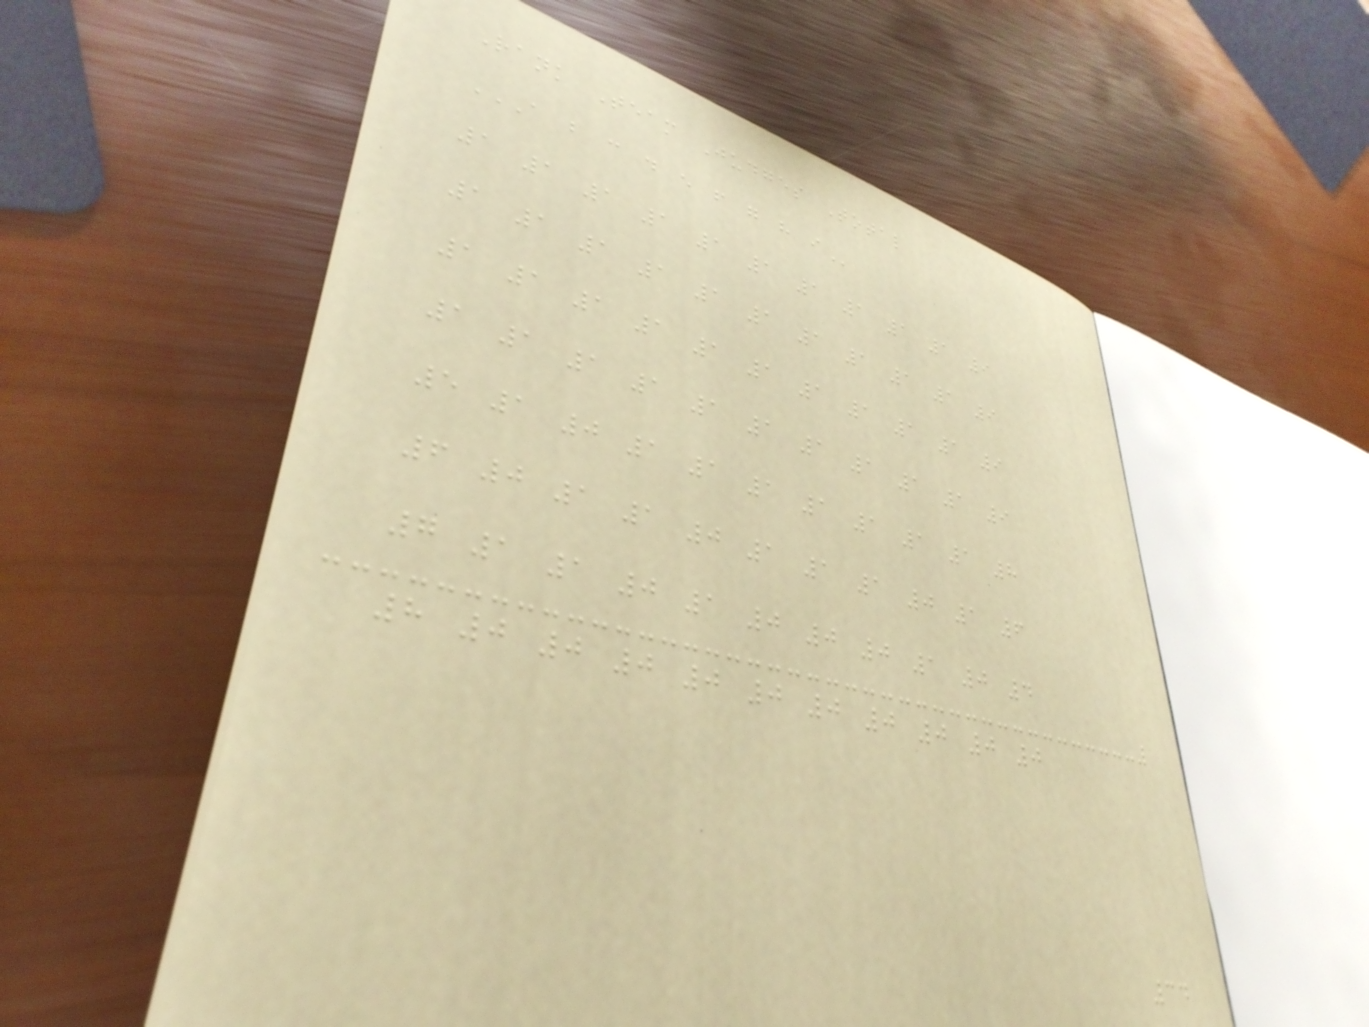Rank Team Judges Total
A B C D E F G H I
1 1 1 1 1 1 1 1 1 1 9
1 1 1 1 1 1 1 1 1 1 9
1 1 1 1 1 1 1 1 1 1 9
1 1 1 1 1 1 1 1 1 1 9
5 1 0 1 1 1 1 1 1 1 8
6 0 1 1 0 1 1 1 0 1 6
7 1 1 0 1 0 0 0 1 0 4
8 0 0 0 0 0 0 0 0 0 0
34
